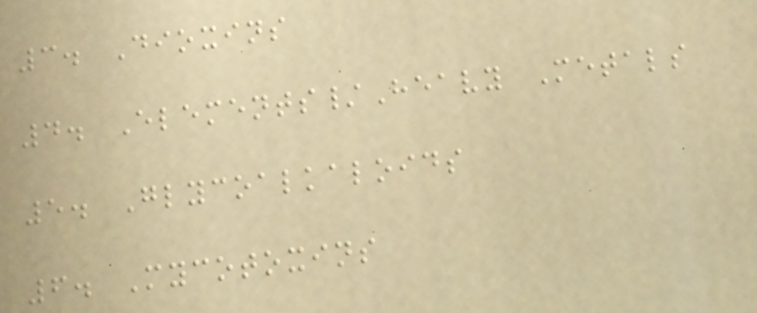3. Dioxins
4. Elements/Heavy Metals
5. Glycoalkaloids
6. Mycotoxins
